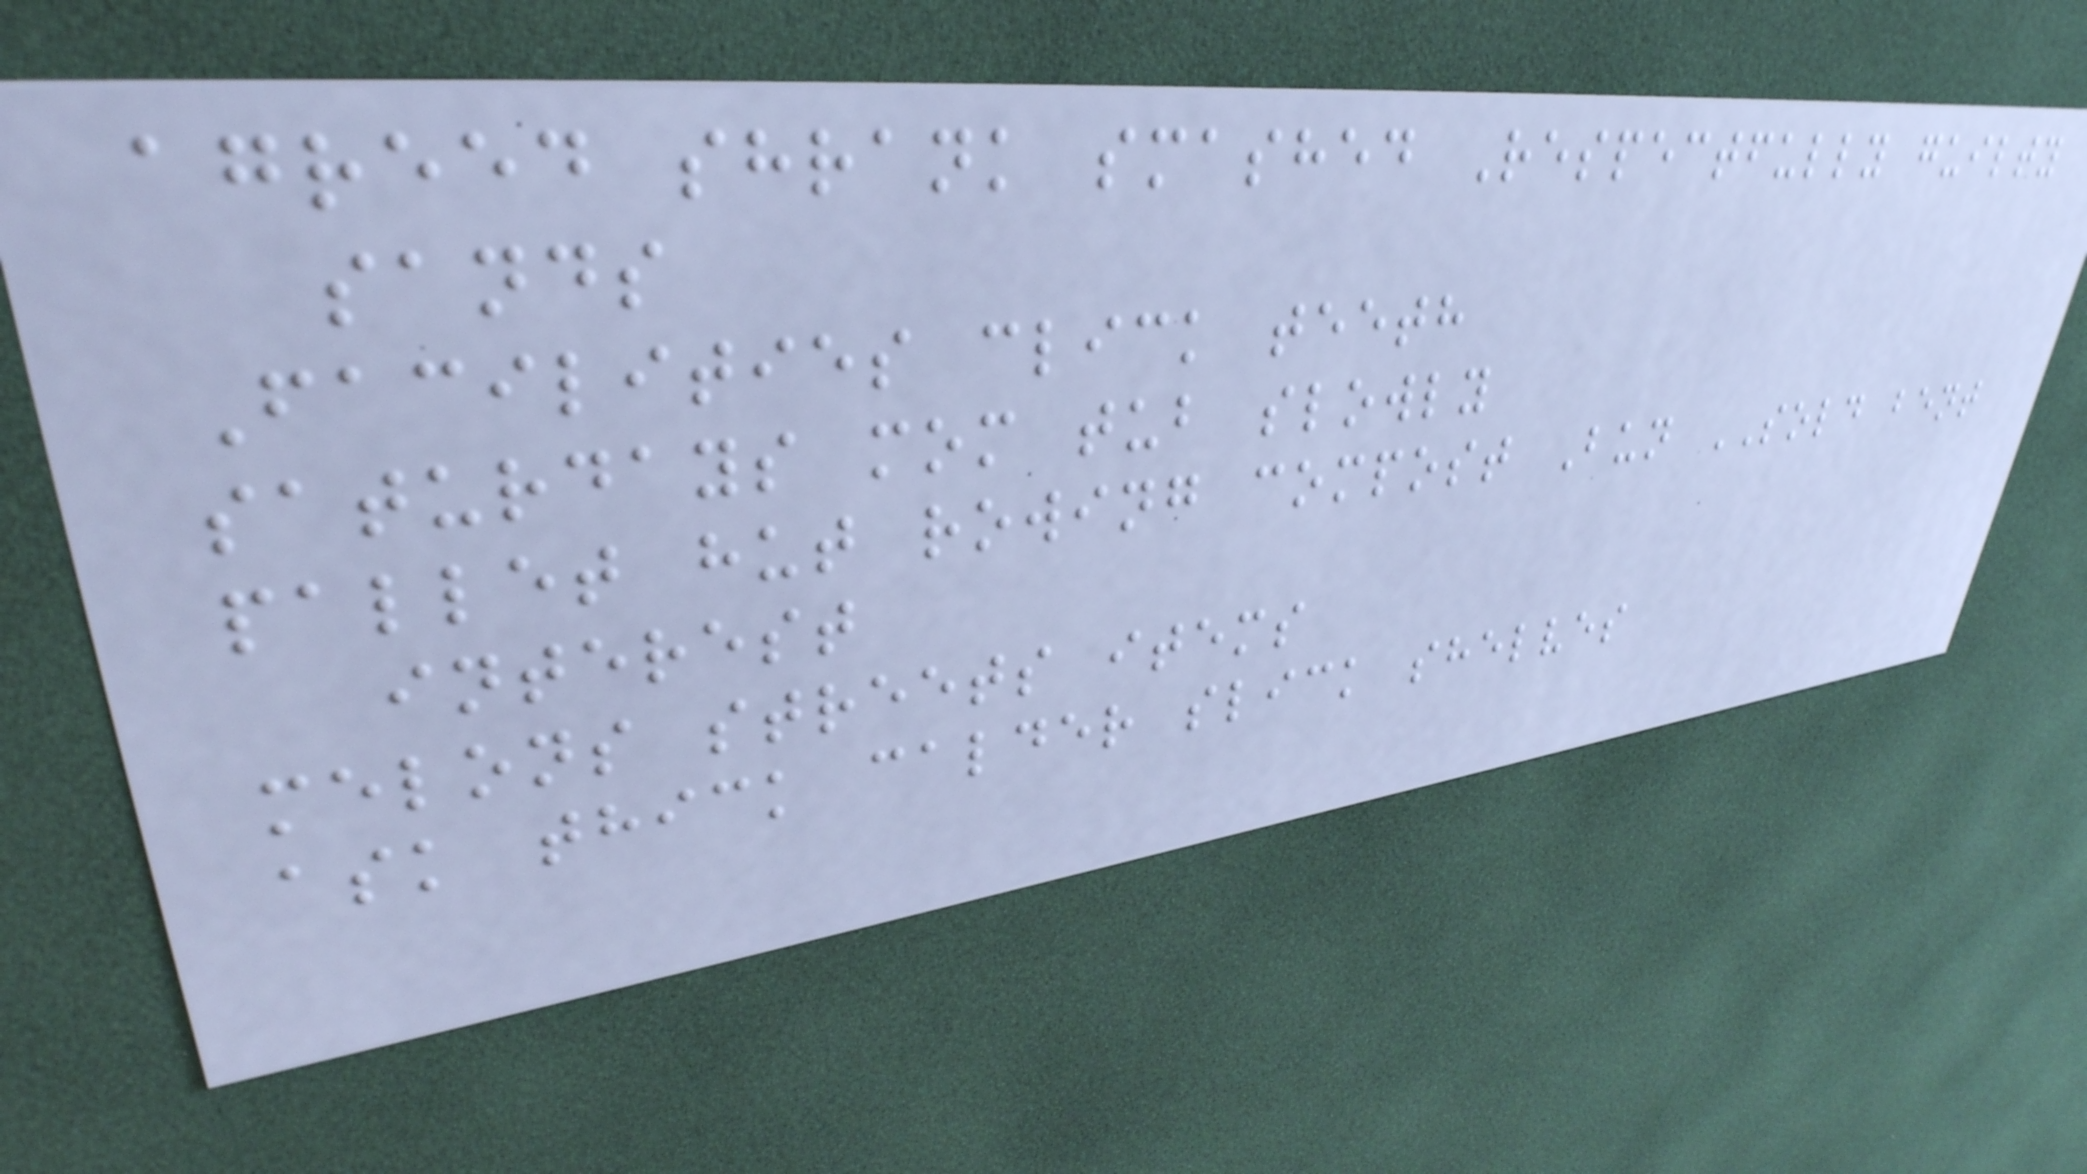agreed shrank smashed Respectfully guilty
sands
Facilities click teeth
saturdays mom tub slowly
pallet hut rowing compost Bun SOLD bent
interest
melons streets items
ask thick calder slick shelves
